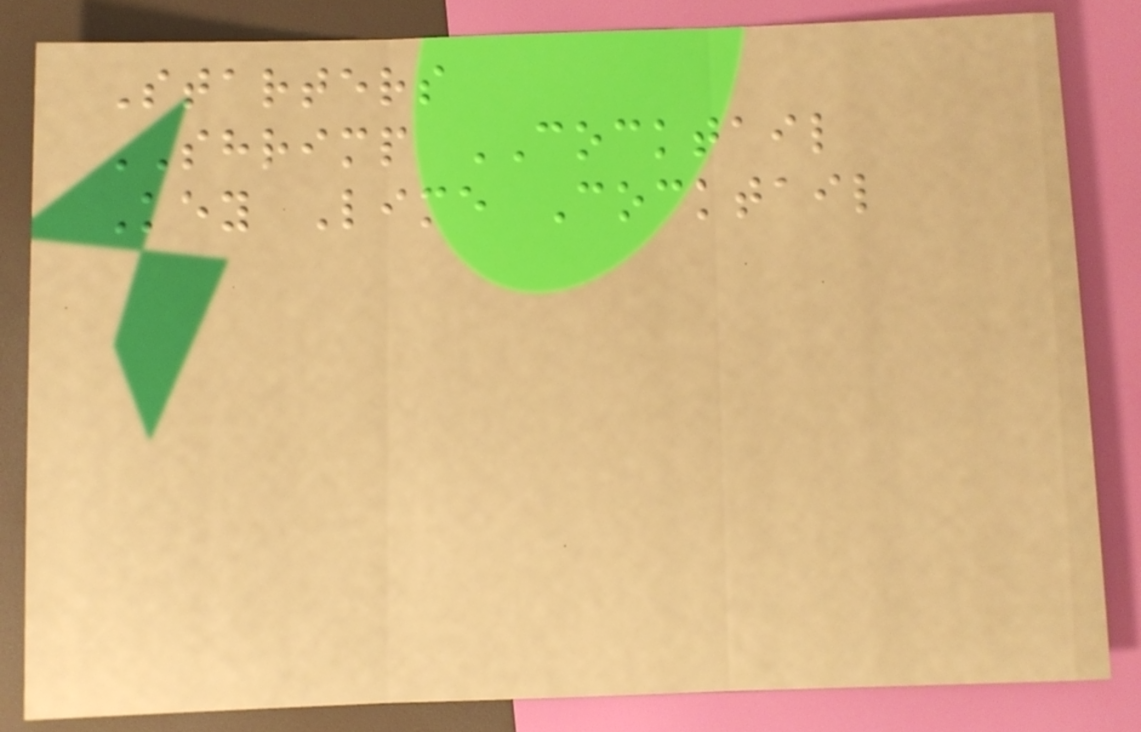Starters
SHRIMP COCKTAIL
Key Lime Cocktail
